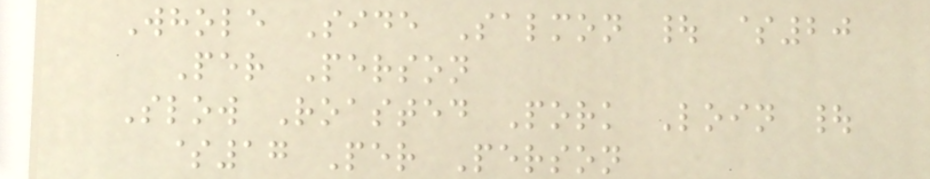Whole Side Salmon | $20
Per Person
Slow Roasted Pork Loin |
$17 Per Person
